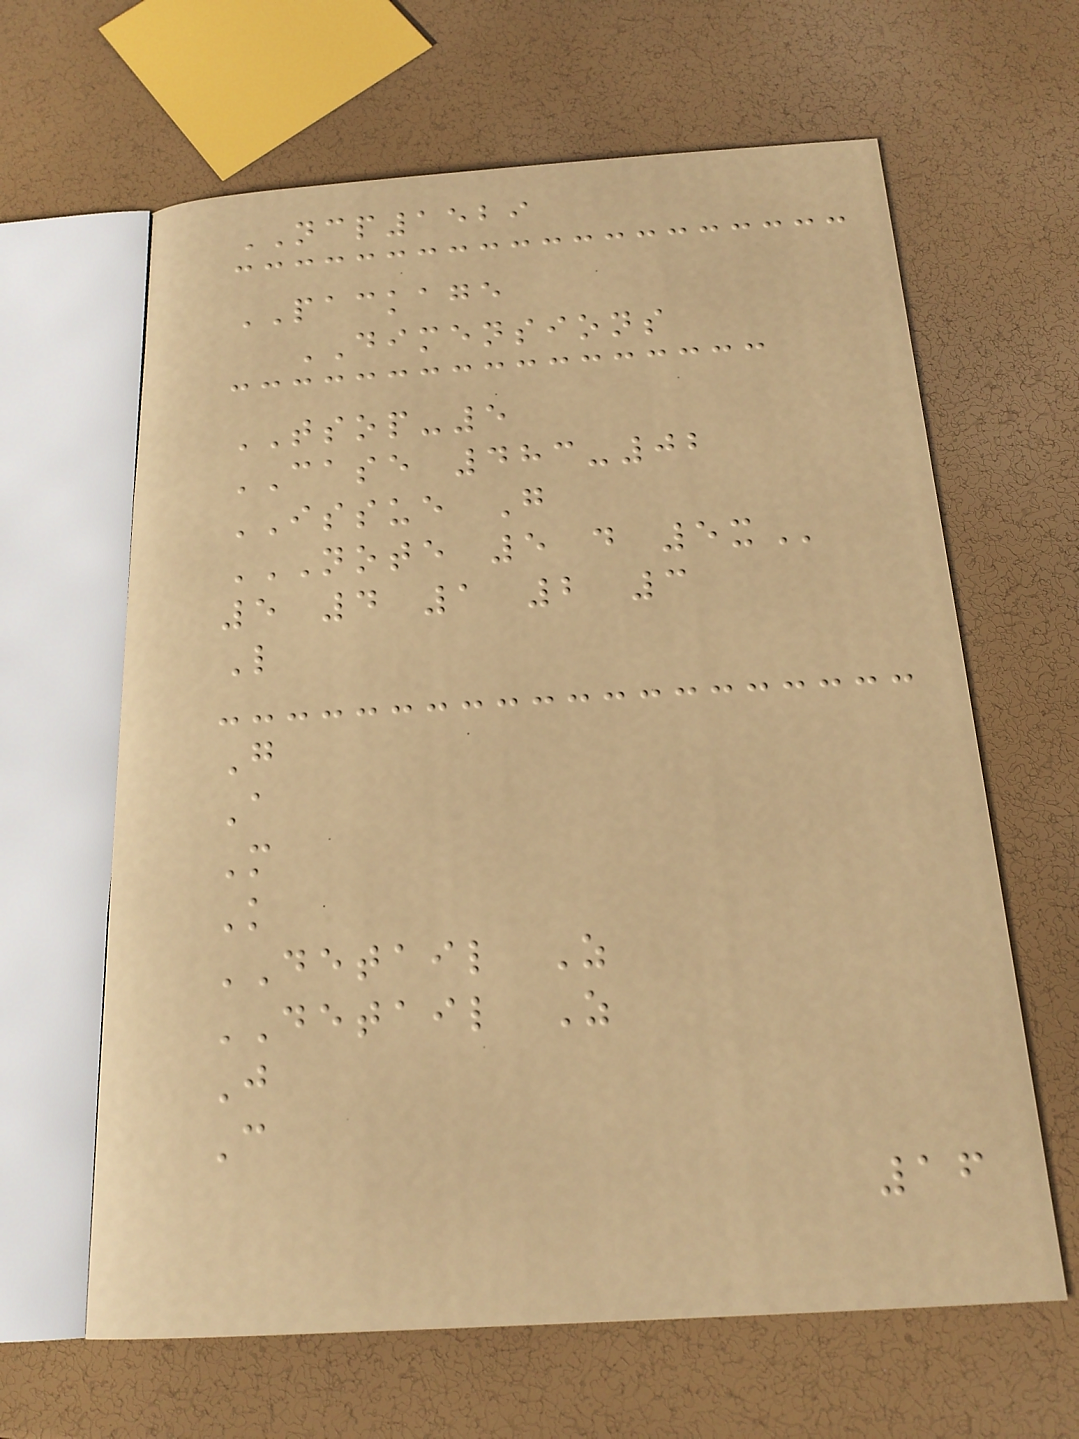NCP1529
PACKAGE
DIMENSIONS
TSOP-5
CASE 483-02
ISSUE G
NOTE 5 D 5X
5 4 1 2 3
L
G
A
M
K
DETAIL Z
DETAIL Z
J
C
16
